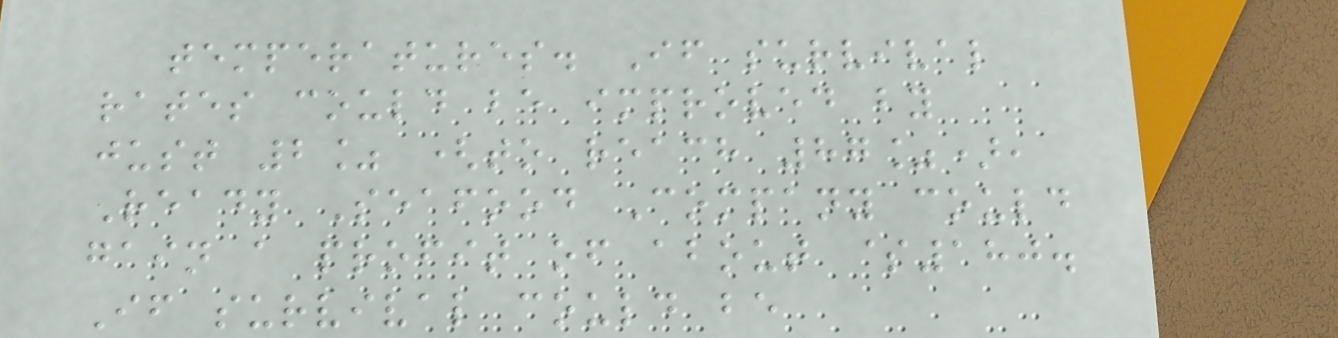temperatures. If survival
rates could be improved by
just 2% (to reach 87%),
Ready Seafood Company could
gain a profit of about $180.
If survival could be
